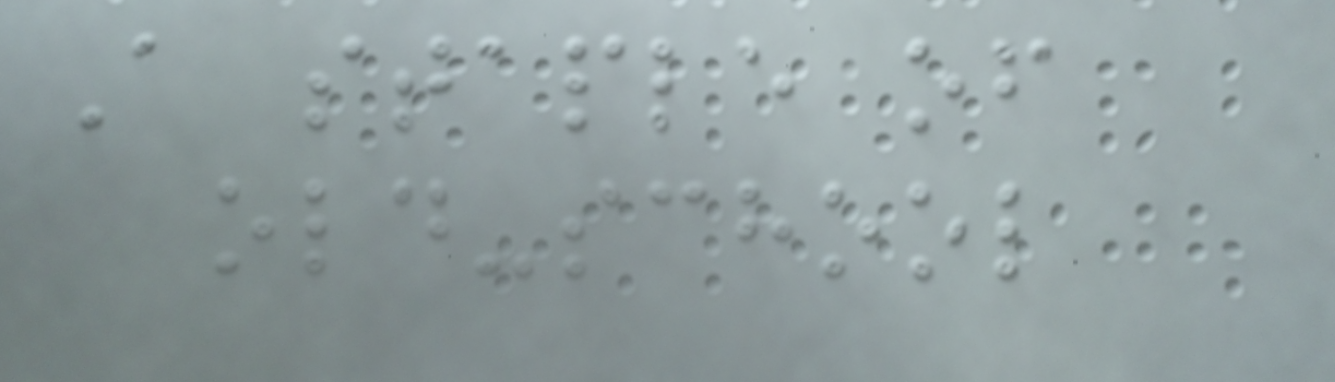A staple of
old-school
